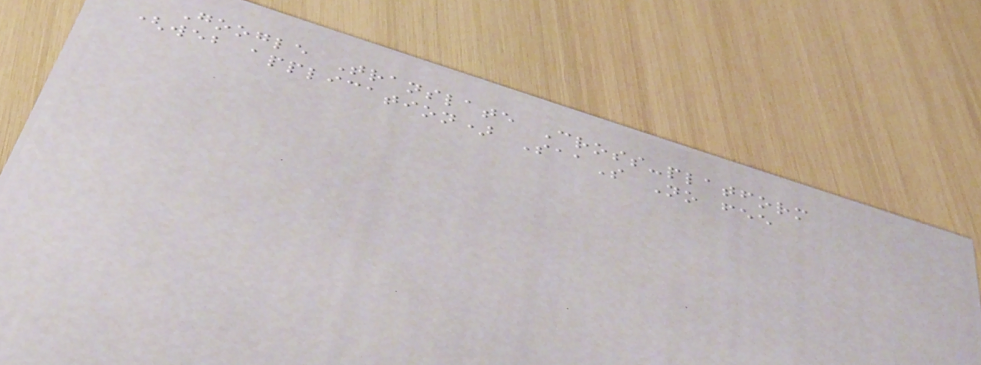Google Translate Cross-platform
(web application) SaaS No fee
